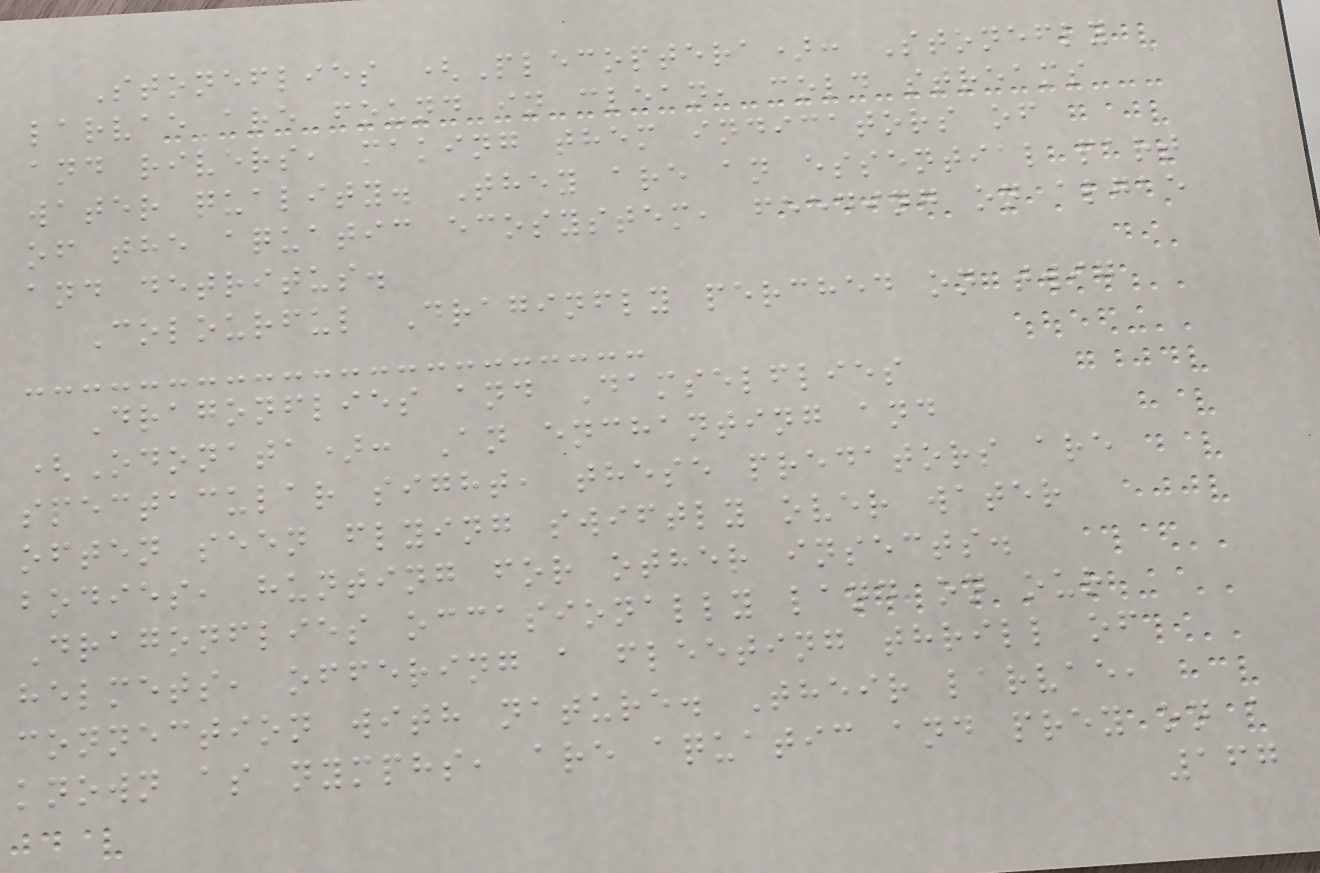Stoneflies (Plecoptera): Stonefly
larvae are found in clean, cold streams
and rivers, making them indicators of
water quality. They are an essential part
of the aquatic ecosystem, feeding on algae
and detritus.
Colourful Draginfly perched on twig
Dragonflies and Damselflies
(Odonata): An enchanting and
spectacular sight, these predators are
often seen flying swiftly over water
bodies, hunting for other insects.
Dragonflies occasionally land on our
helmets, offering a fleeting thrill of
connection with nature. Their larvae,
known as nymphs, are aquatic and prey on a
167
